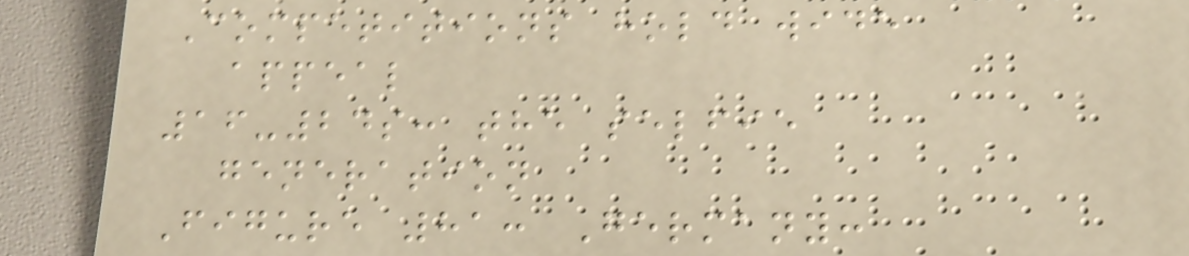Competitions hold wide
appeal
16-24s: the selfie
generation
Figure 81: Germany:
